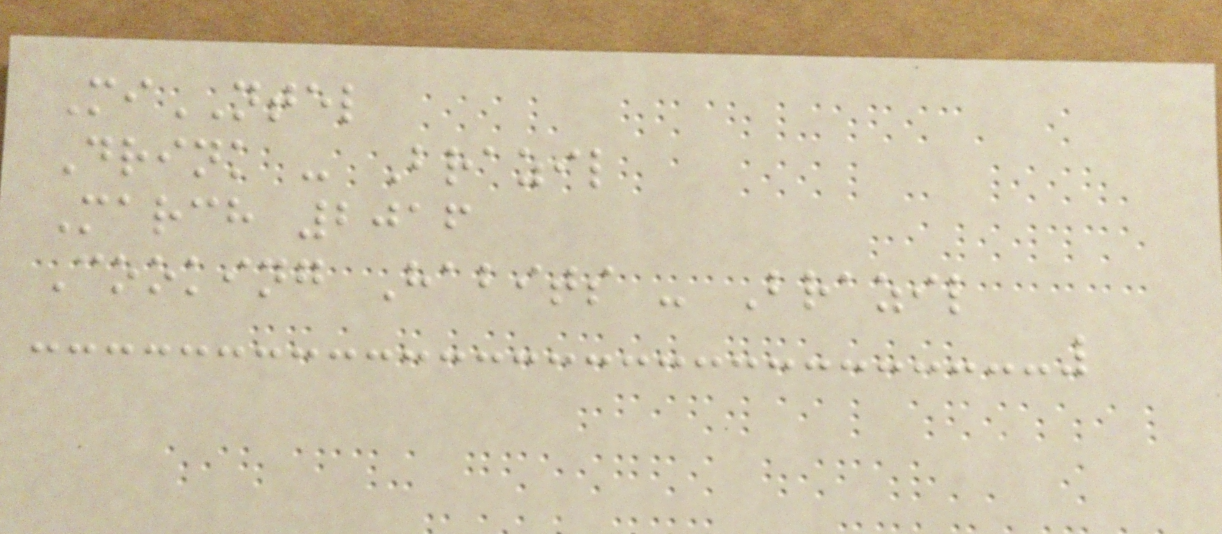MiNTEL
Drink - Brazil
March 2016
Cooking Habits - Brazil
